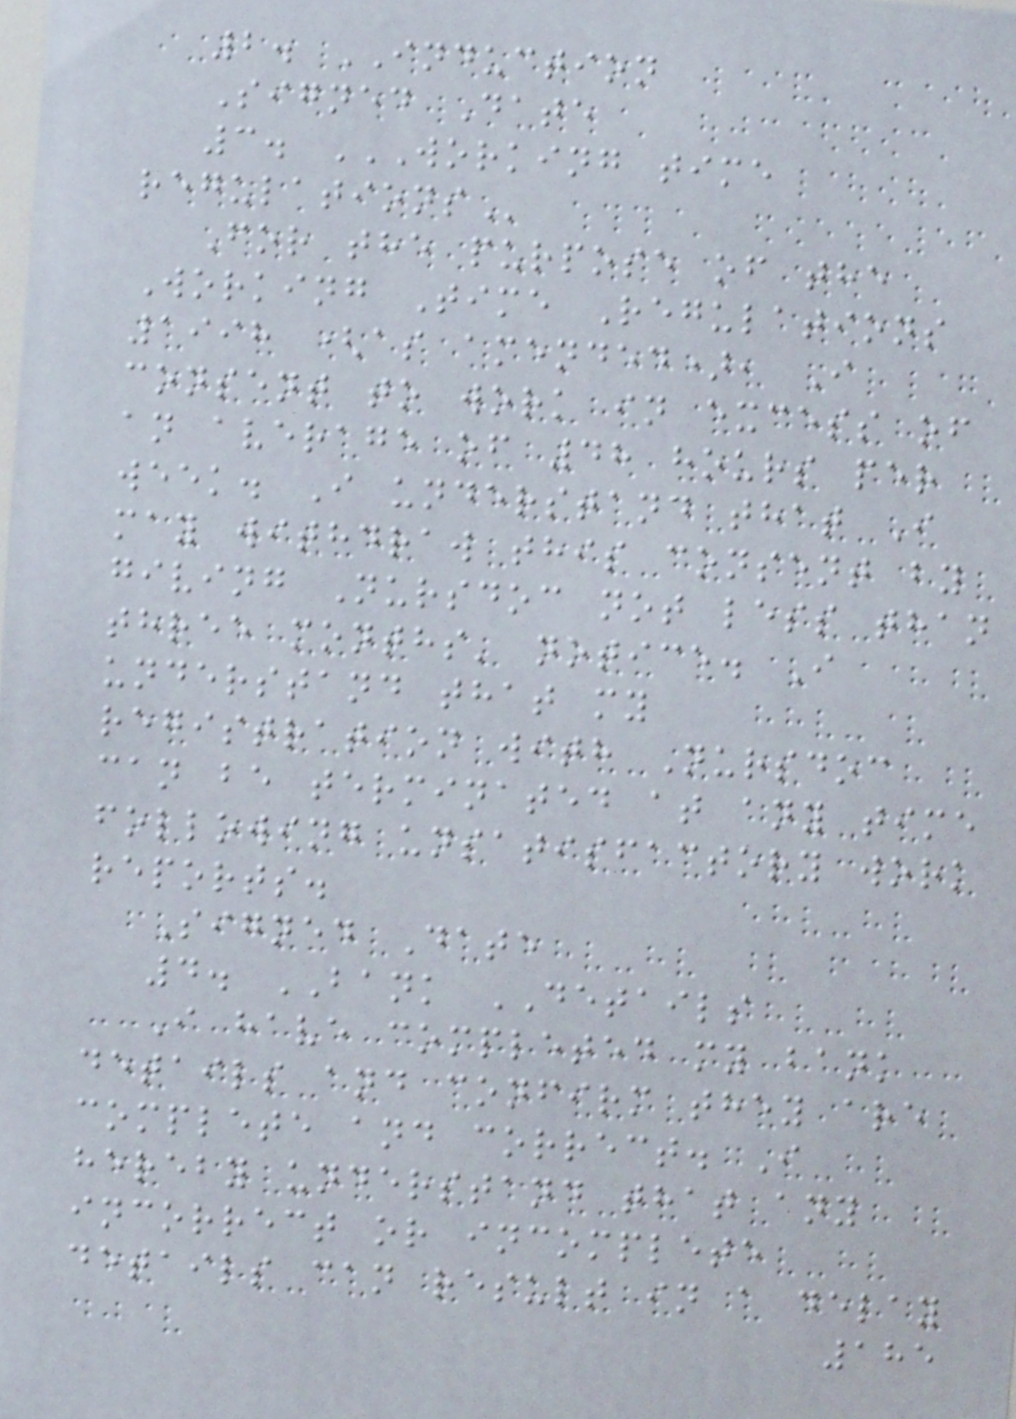2. INDUCTION
Signed Date
3. WORKING TIME
REGULATIONS
For the purpose of the
Working Time Regulations
1998 (as amended), I
consent to work in excess of
an average of 48 hours per
week. I understand that I
may withdraw this consent by
giving Nursdoc not less than
three months' notice. I
understand that my
registration with Nursdoc
can be terminated at any time
following unsatisfactory work
reports.
Signed Date
4. BANK DETAILS
I have completed my bank
details and confirm they are
complete and correct. I
hereby understand that any
incorrect or incomplete
details can result in a delay
185
